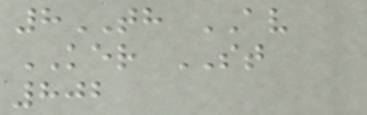8TH AV
KER ST
802
